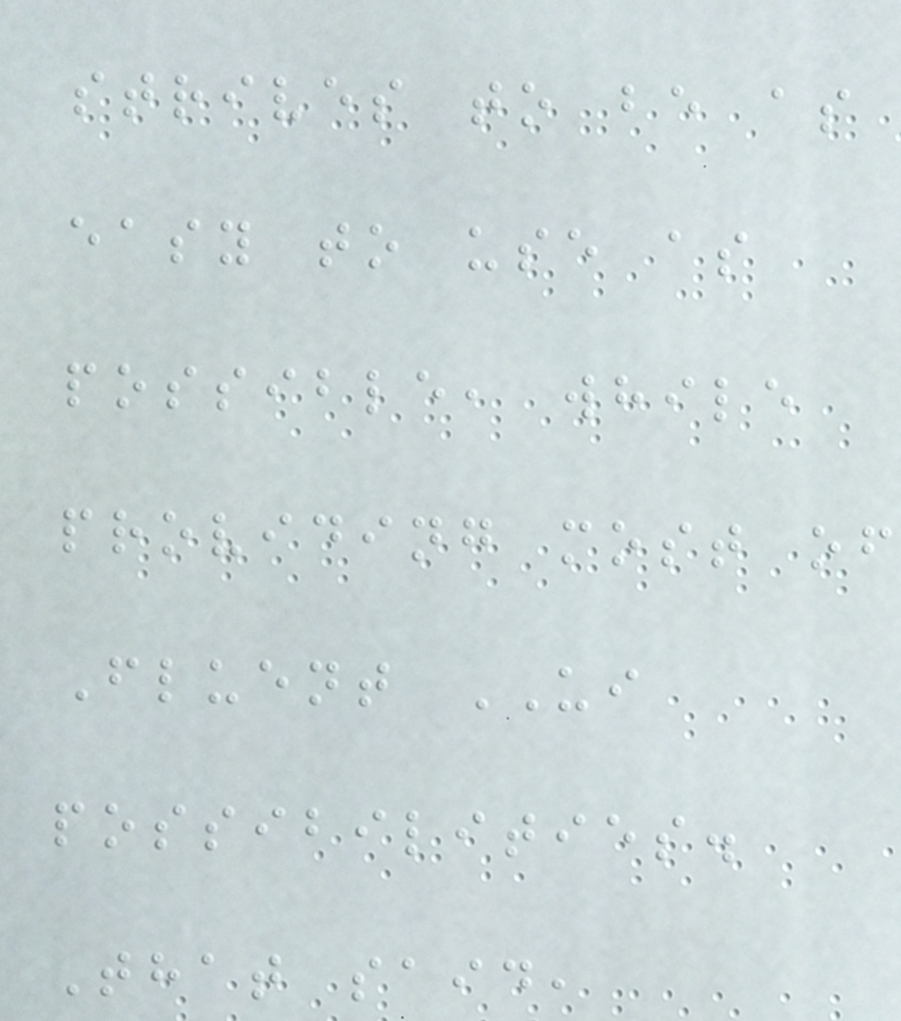strives to be as
easy to use as
possible, while
providing most of
Fluent UI
possibilities.
That said,
